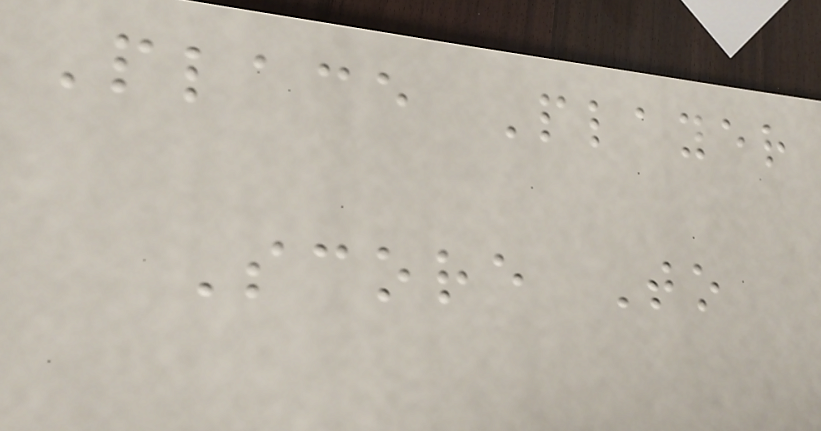Place Player
Score To
